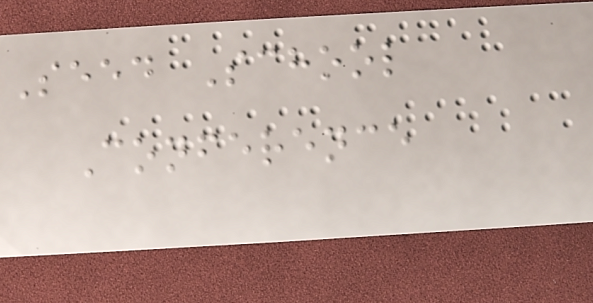Seed School
Conference
